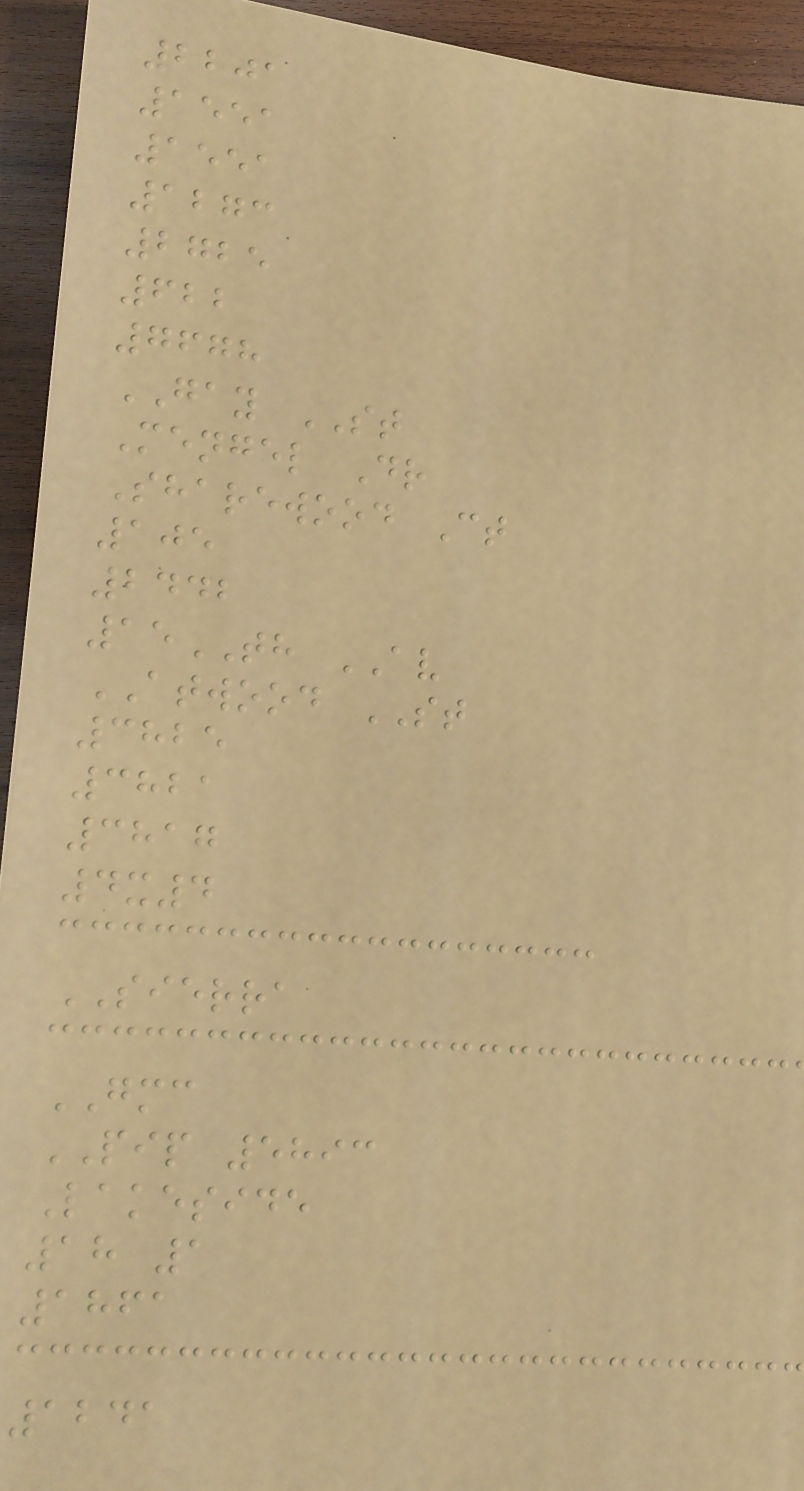2201
1551
1551
1273
2725
622
7678
GAY ST
Mengel Dr
Sharewood Ct
105
2442
15TH AV
ATWOOD ST
3825
3821
3817
4x4
SIERRA
GMC
PIP 5893
Lakeside
18 1
1861
1241
